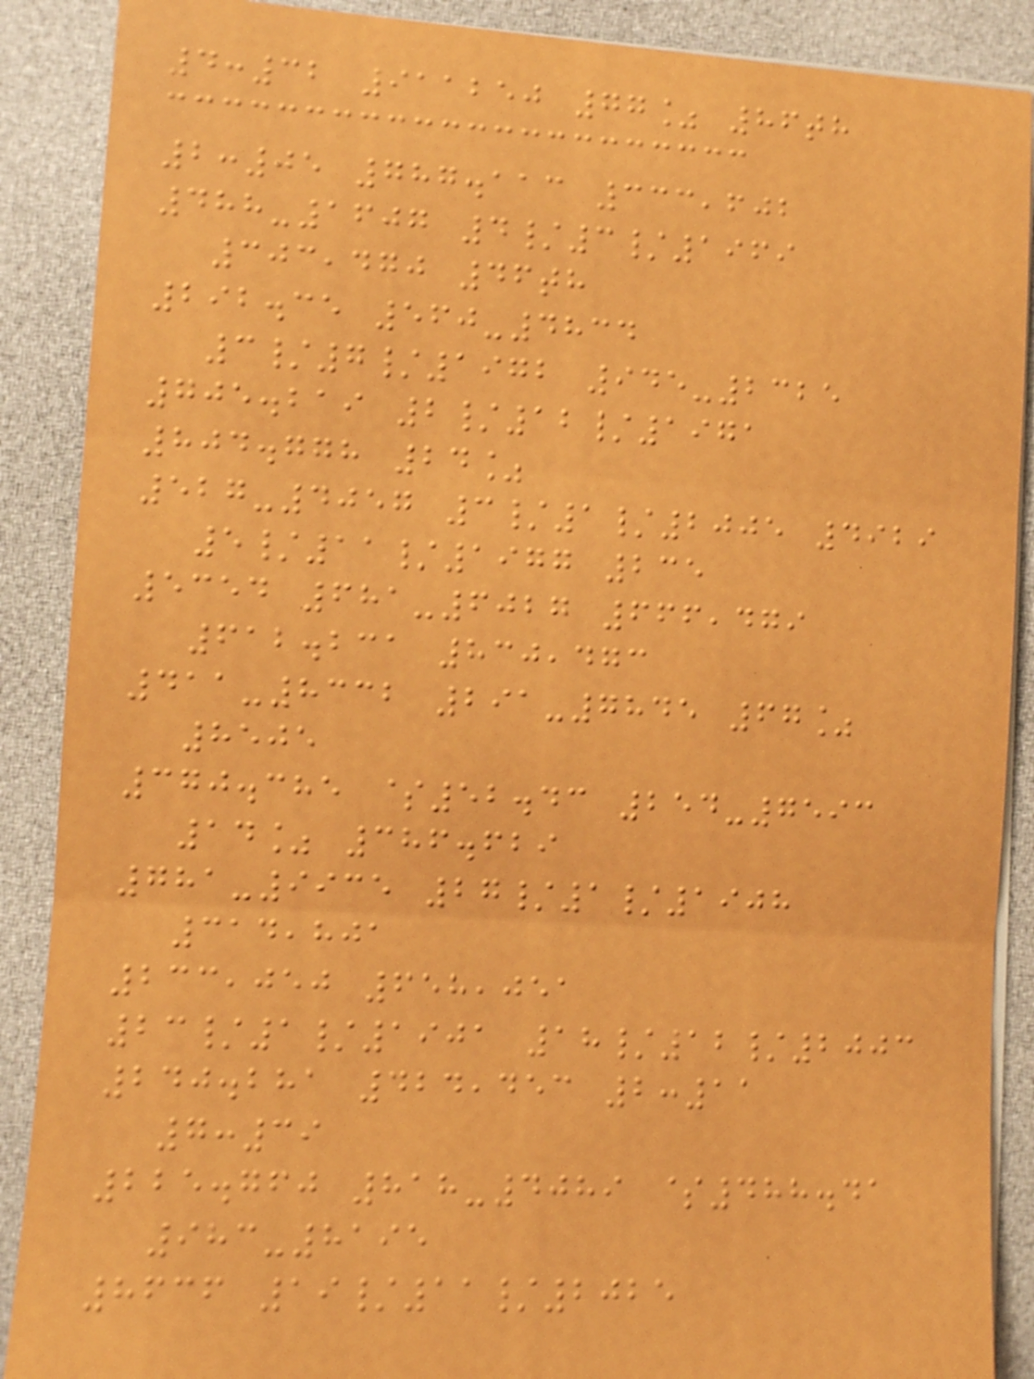4:32 911250 77% 86th
2:05 787.113 333,602
488-1607 4/3/1969
303,470 46th
292.35 560-4834
3/7/1972 945-2325
705.219 2/12/1971
804.778 24%
527-4057 3/1/2005 4929
5/11/1977 235
5354 681-6027 666,479
612.231 830,473
411-8332 291-7845 67%
8505
370.385 $52.43 254-7593
14% 386.629
781-9935 27/1/1908
314,801
233,050 658,051
23/1/1901 18/12/2003
240.281 424,453 2:11
7:39
225.760 818-4089 $488.41
983-8195
8636 19/11/2025
